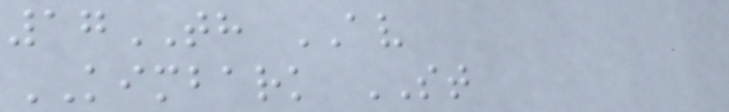17TH AV
KIMBARK ST
